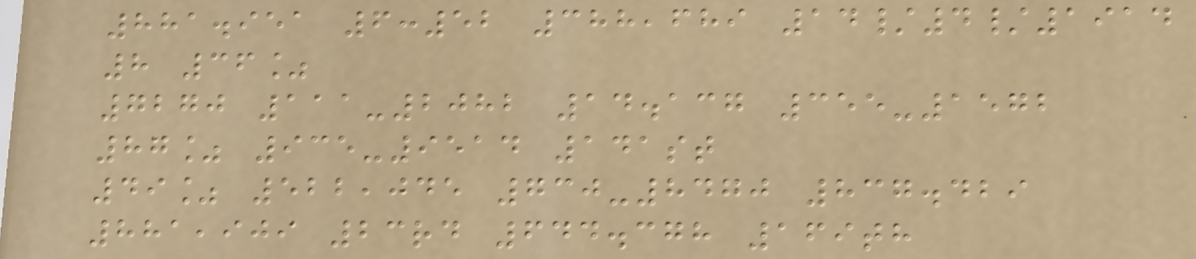881.951 6:52 388,689 14/4/1914
8 36%
7270 111-2082 14.137 355-1572
87% 935-9514 141st
49% 522,045 730-8470 837.429
881,909 23rd 644.378 169th
